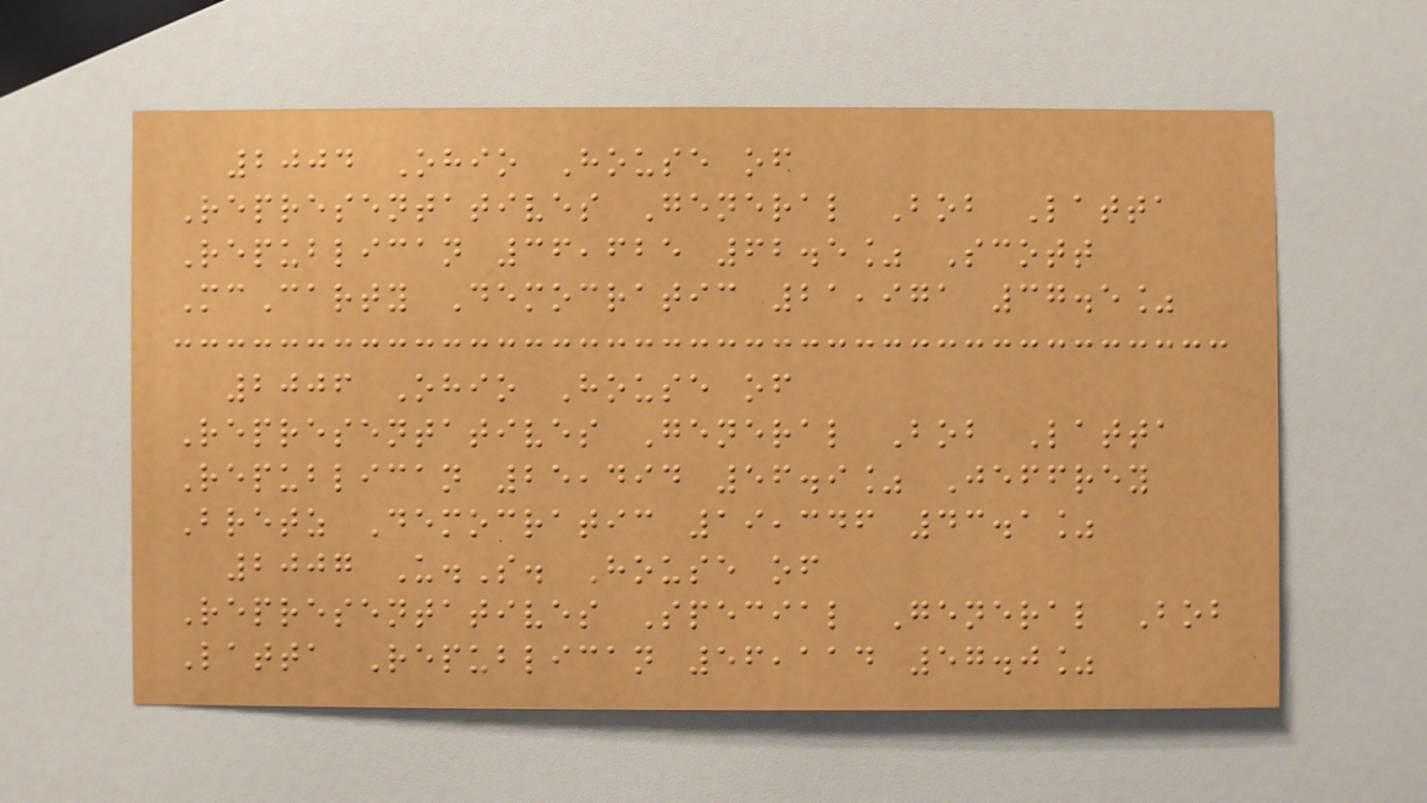2004 Ohio House of
Representatives General Bob Latta
Republican 36,625 62.5% Scott
McCarty Democratic 21,971 37.5%
2006 Ohio House of
Representatives General Bob Latta
Republican 25,494 56.9% Jeffrey
Bretz Democratic 19,346 43.1%
2007 U.S. House of
Representatives Special General Bob
Latta Republican 56,114 57.0%
